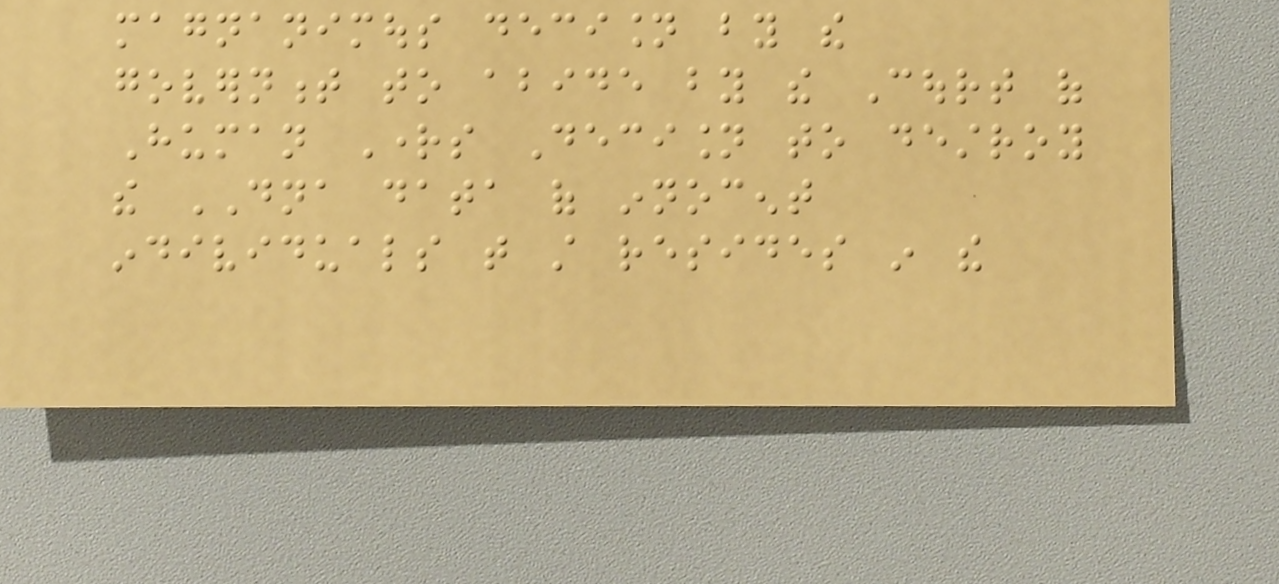magnanimous decision by the
government to abide by the Court of
Human Rights Decision to destroy
the DNA data of innocent
individuals that still resides in the
